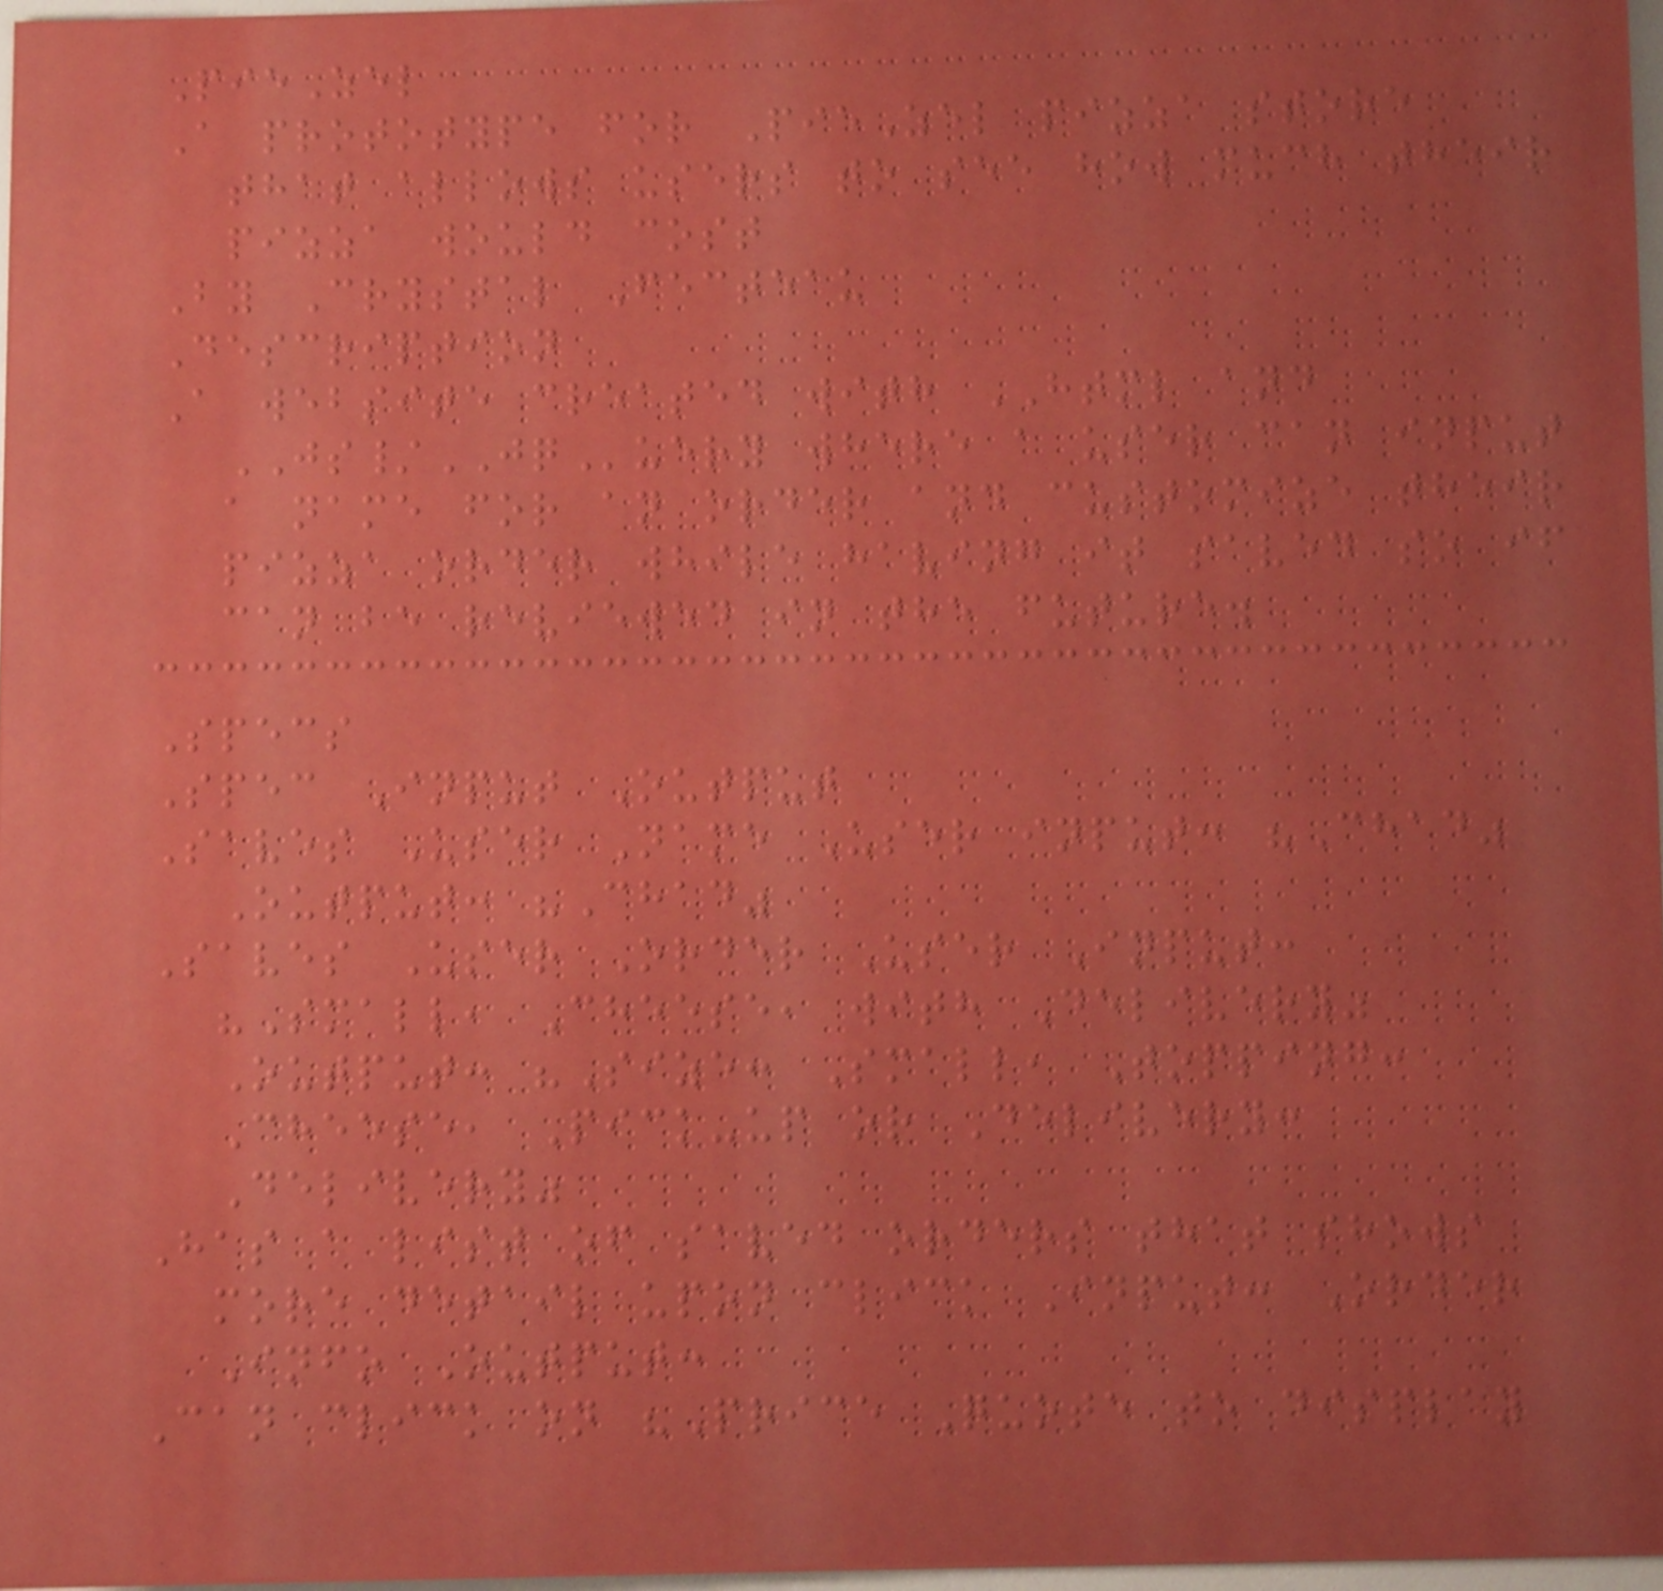PieZel
A prototype for PieZel pizza store
that allows users to see how much their
pizza would cost
By Crystal Fecteau
Description
A website created with HTML and
JS/JQuery where a user can input
a name for an order and customize their
pizza order while having it saved so if
can be reviewed in the future.
Specs
Spec Input Output
Saves User Name User input: "Chad"
Output: "Chad"
Saves User Order User Input:
"Small, Cheese, with Delivery"
Output: "Size: Small, Topping:
Cheese, Pick-up or Delivery:
Delivery"
Has a list of saved orders that shows
more detail upon click Input: Order
Info Output:
Can click on "Price Quote to display
